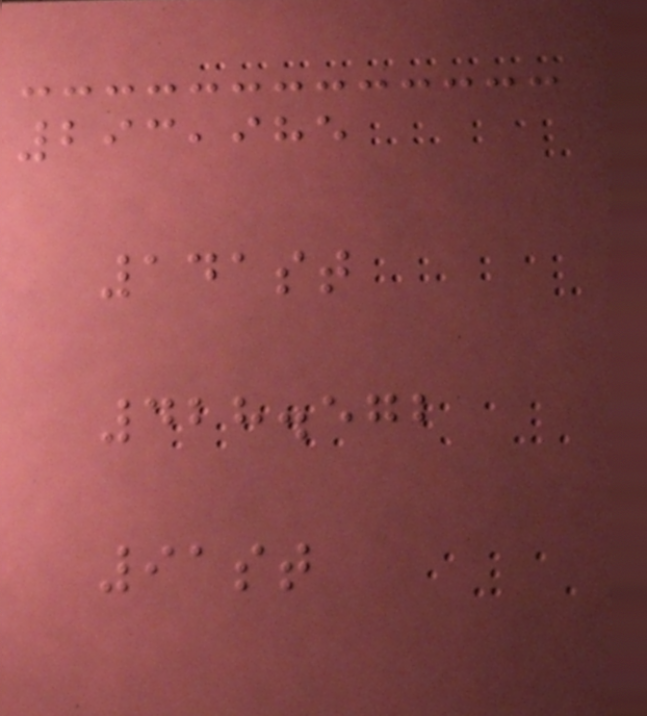293,985
141st
428.572
91st
